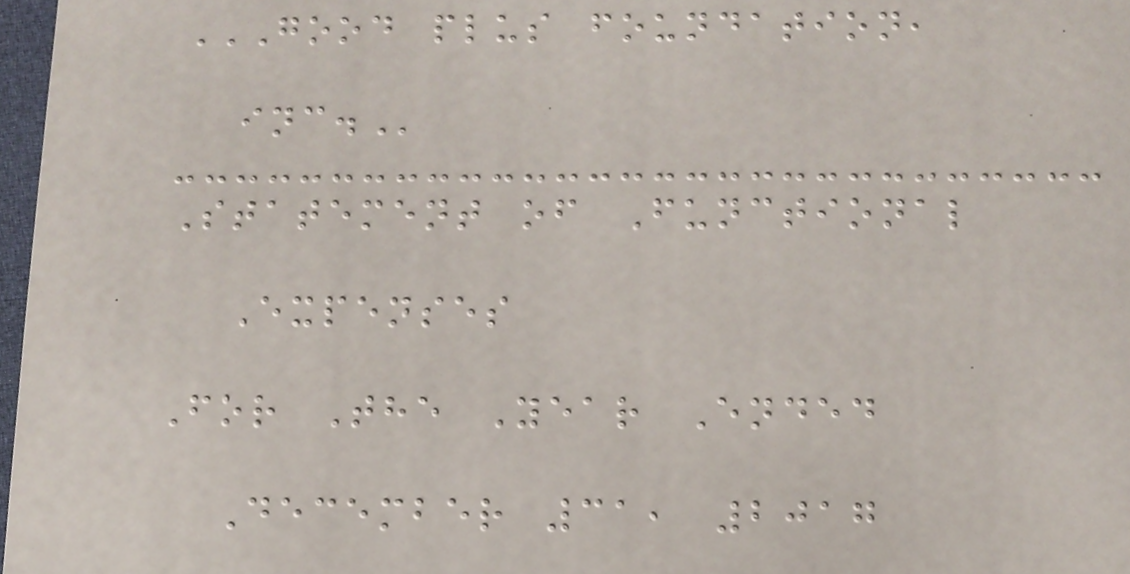GOOD PLUS FOUNDATION,
INC.
Statement of Functional
Expenses
For The Year Ended
December 31, 2017
